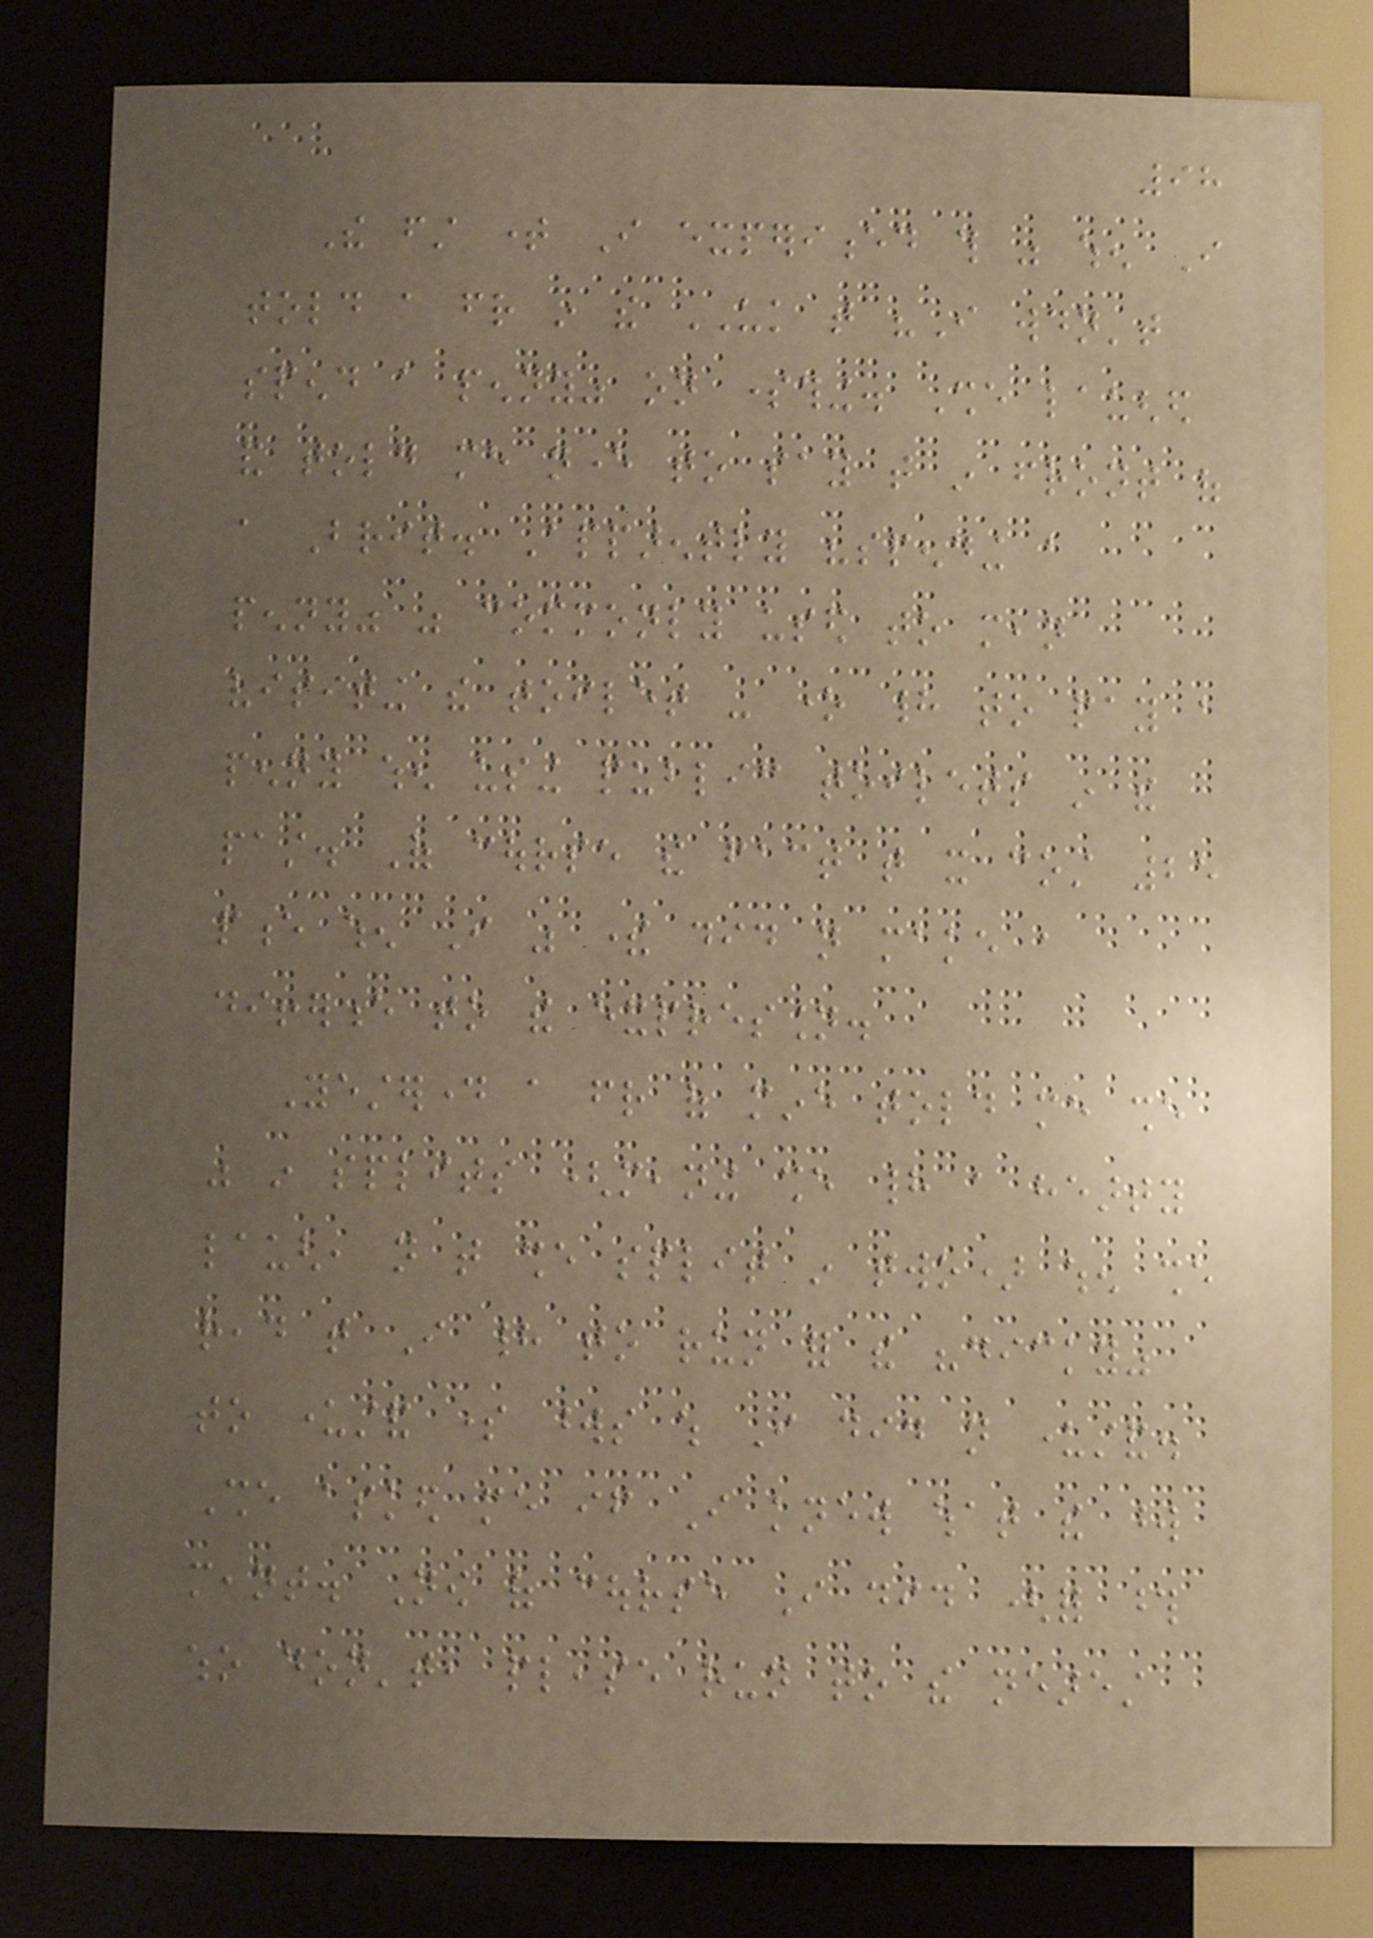98
The first time I experienced this was when I
told a friend in the UK that "I wouldn't
spend a penny" on something. She laughed
and told me never to say that in front of
a Brit. Apparently "spending a
penny" was commonly used to mean
visiting the toilet - one had to pay a
penny when using public toilets in the
past. Of course the fact that it cost 25
pence when I was there did not make a
difference to the expression.
Yesterday a friend of mine told me she
was in splits (meaning she had a hearty
laugh, not that she split in two) when she
read that I had to run for the "dicky"
to understand some words which I did not understand.
She asked me if I knew what the word
meant. Now of course I did (for those
who don't, please run to the nearest
